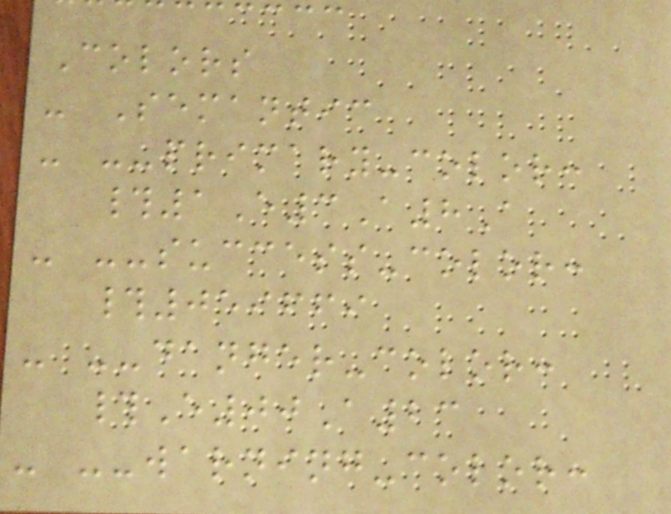Colors
- Semantic
- --primary-color:
#1E3A8A
- --success-color:
#059669
- --danger-color:
#E00A23
- --warning-color:
